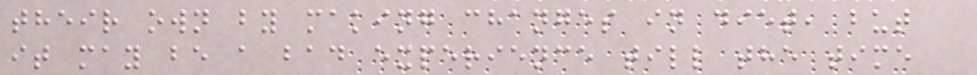their own by making changes in diet, but
it may be a bad experience till the time
